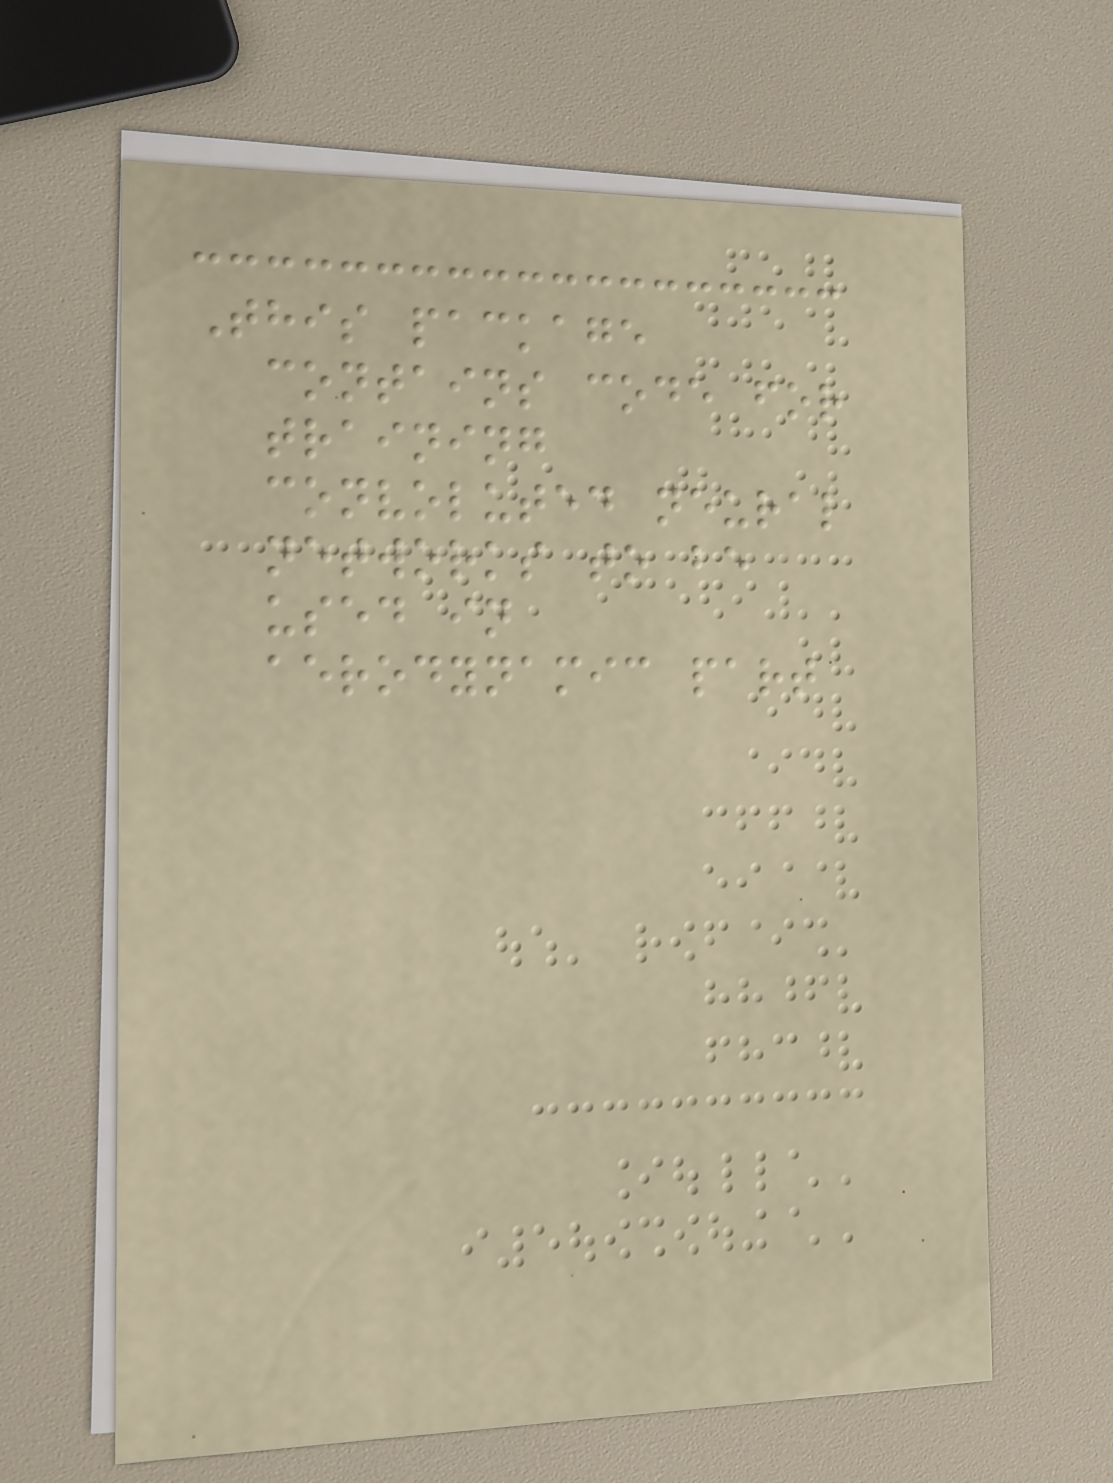This package
contains code for
training
convoluted neural
networks to be
used in
aerodynamic part
